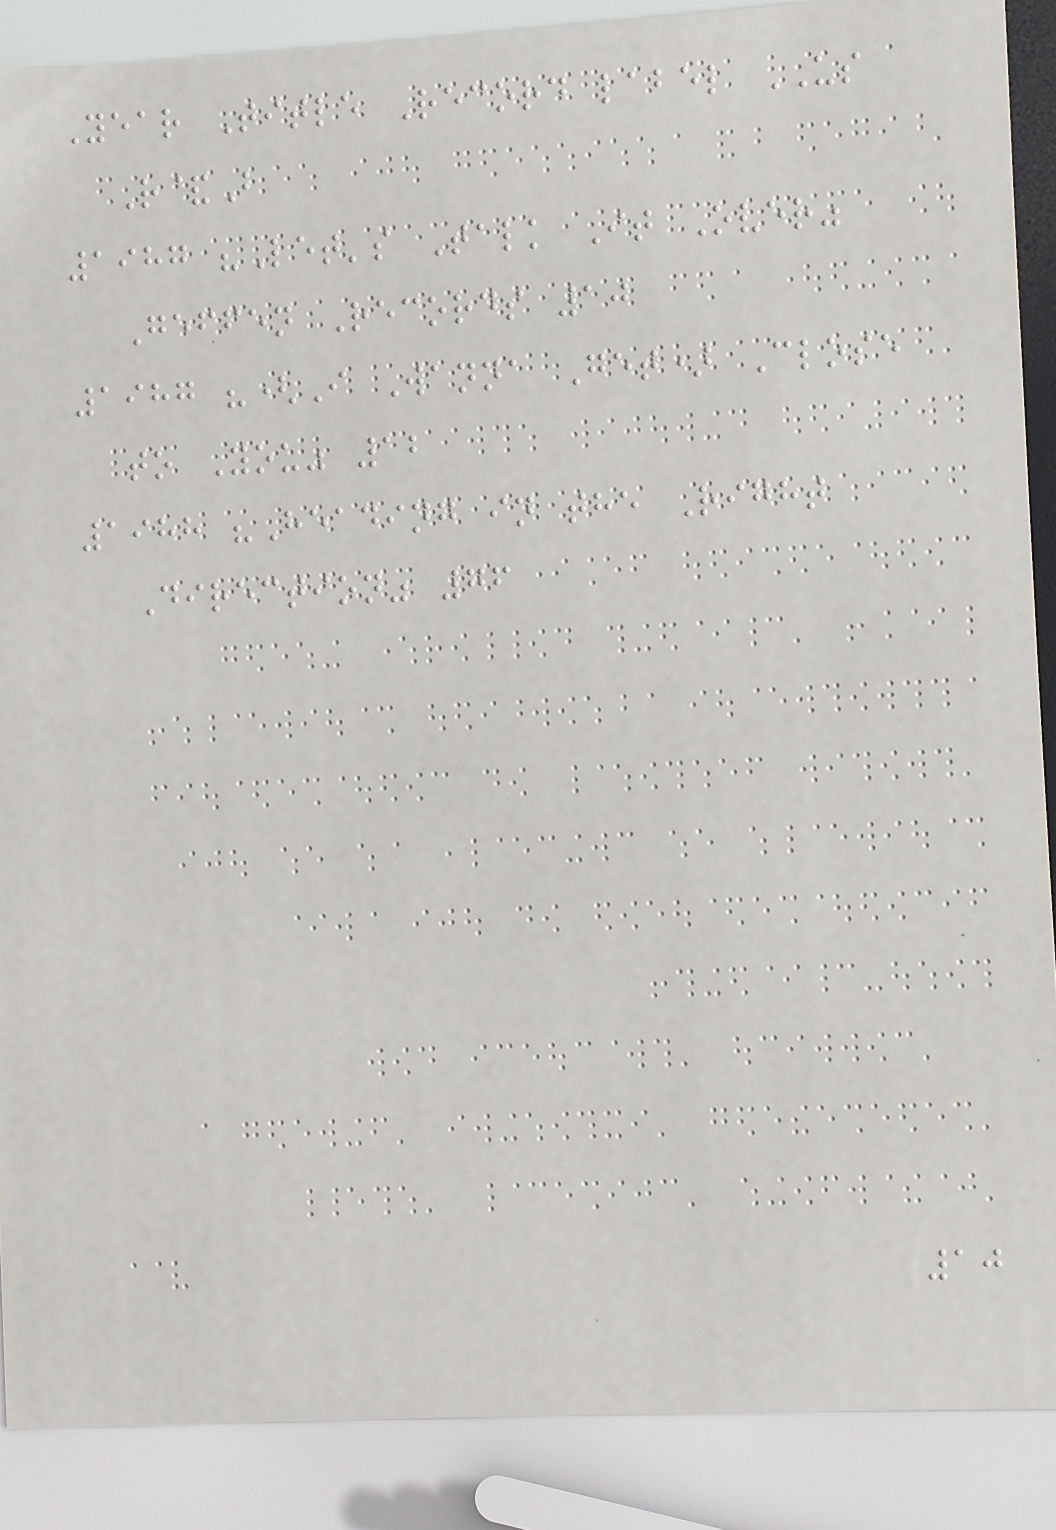Year Title Record label US
R&B
1987 "Let's Talk It Over"
Geffen Records 10
1987 "(I Wanna Get) Close
to You" 12
1988 "Heading in the Right
Direction" 76
10
